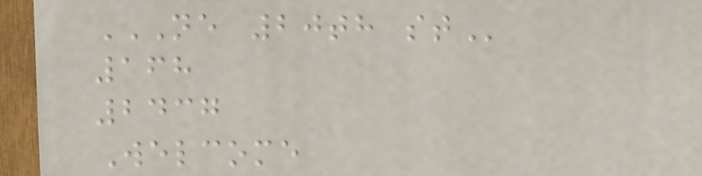NE 20TH ST
168
2437
Welcome
